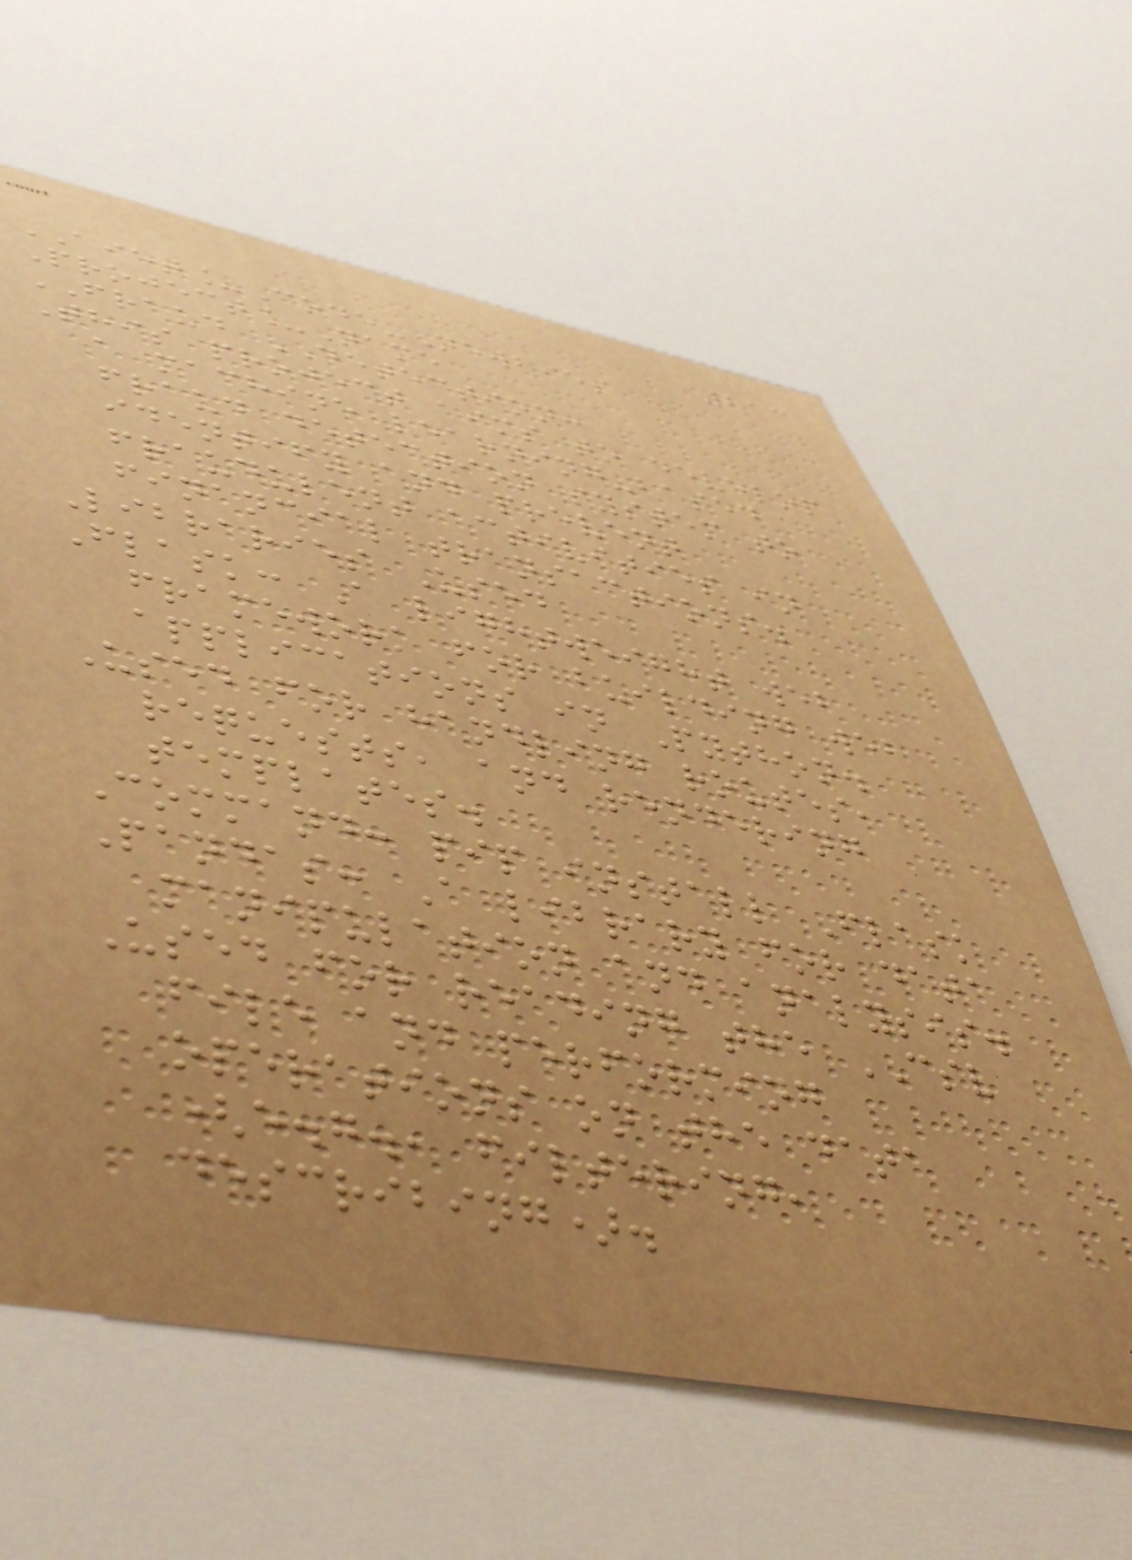213
AIET_Code-Newbies
Project_Name
FRAUD DETECTION:
This project aims to develop
a machine learning-based
fraud detection system to
identify and prevent
fraudulent activities in
financial transactions.
Libraries Used
Flask: A lightweight web
framework for building web
applications in Python.
Used for handling routes,
requests, and rendering
templates.
Command: pip install Flask
Pandas: A library for data
manipulation and analysis.
Used for reading the CSV
file and performing
operations on the data
(e.g., filtering,
describing).
